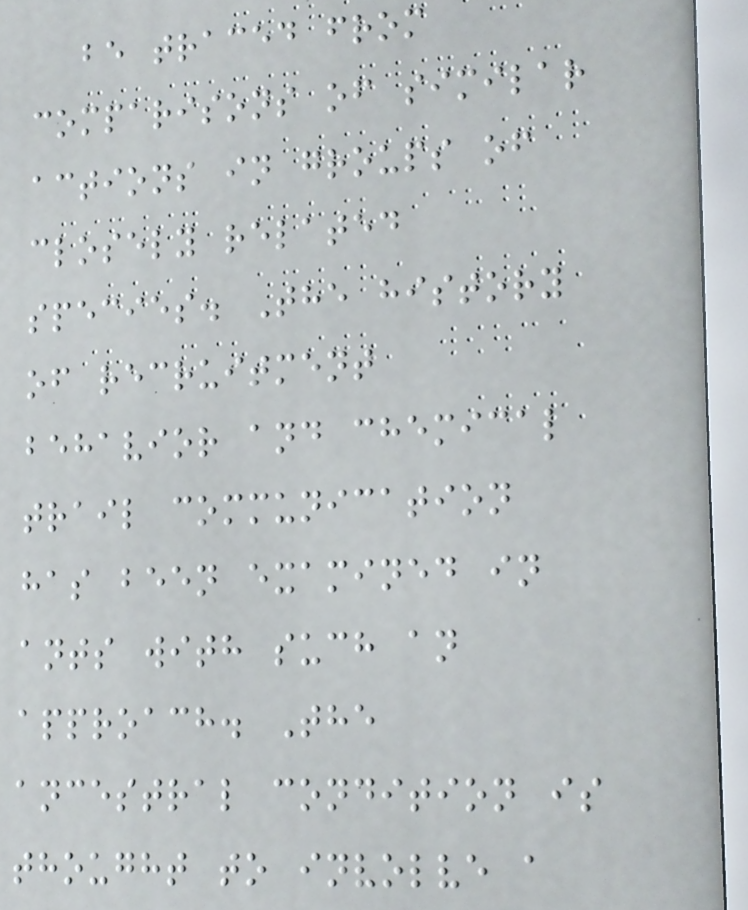be traced from
comparisons of similar
actions in groups of
closely related
species. The history
of recruitment
behavior and chemical
trail communication
has been examined in
ants with such an
approach. The
ancestral condition is
thought to involve a
